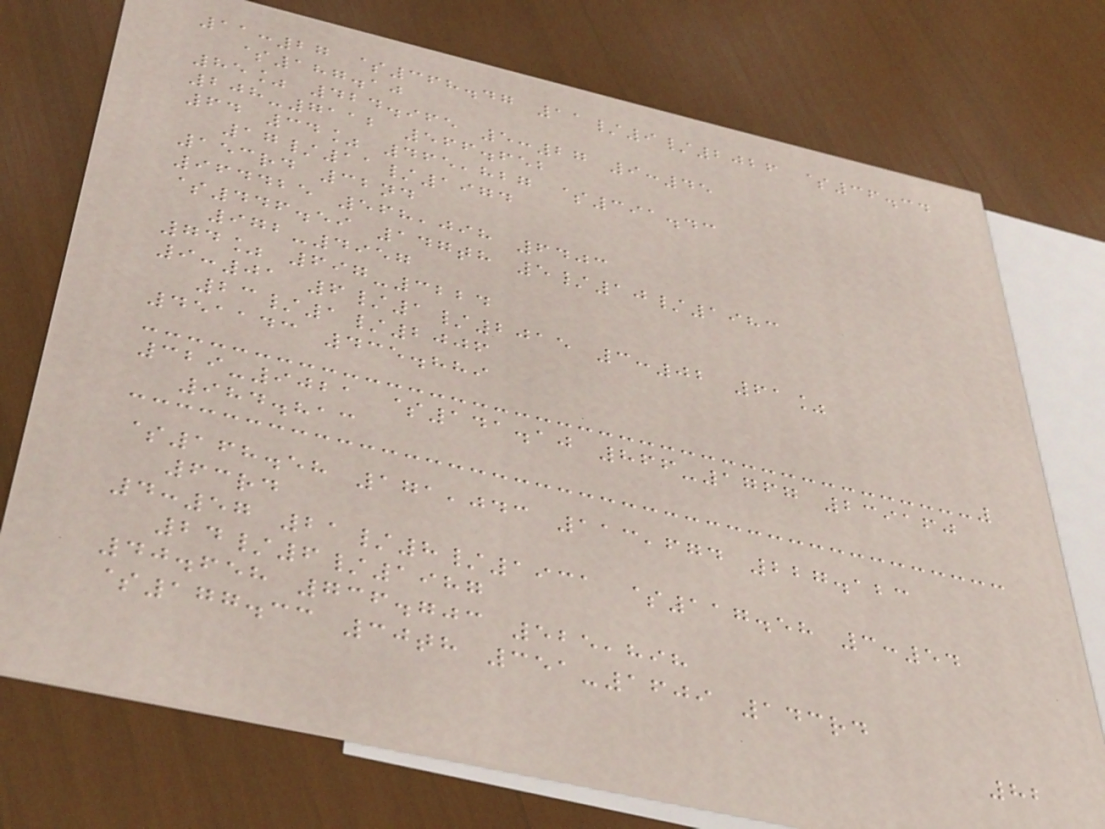11:27 $368.47 11/9/2026 $36.34
$187.10
85% 424.965 5:27 9:45
208-7112 566.652
64 34% 465,827 $391.43
17/11/1974
153rd 32nd
964425 568,098 6403
$446.59 147th 5/10/1983
972-4957
74% 697-3224
9:01 6/1/2015 3:02 61%
23/1/2006
451143 435.889
329-9021 $141.10 866-1767 239160
984.813
$168.58 171,043 113,674 227.123
63rd
4:57 21/8/1931 $117.58 3:54
24/6/1987
40.658 736.703 525,898
$177.33 30th 351-1609 143rd
82
